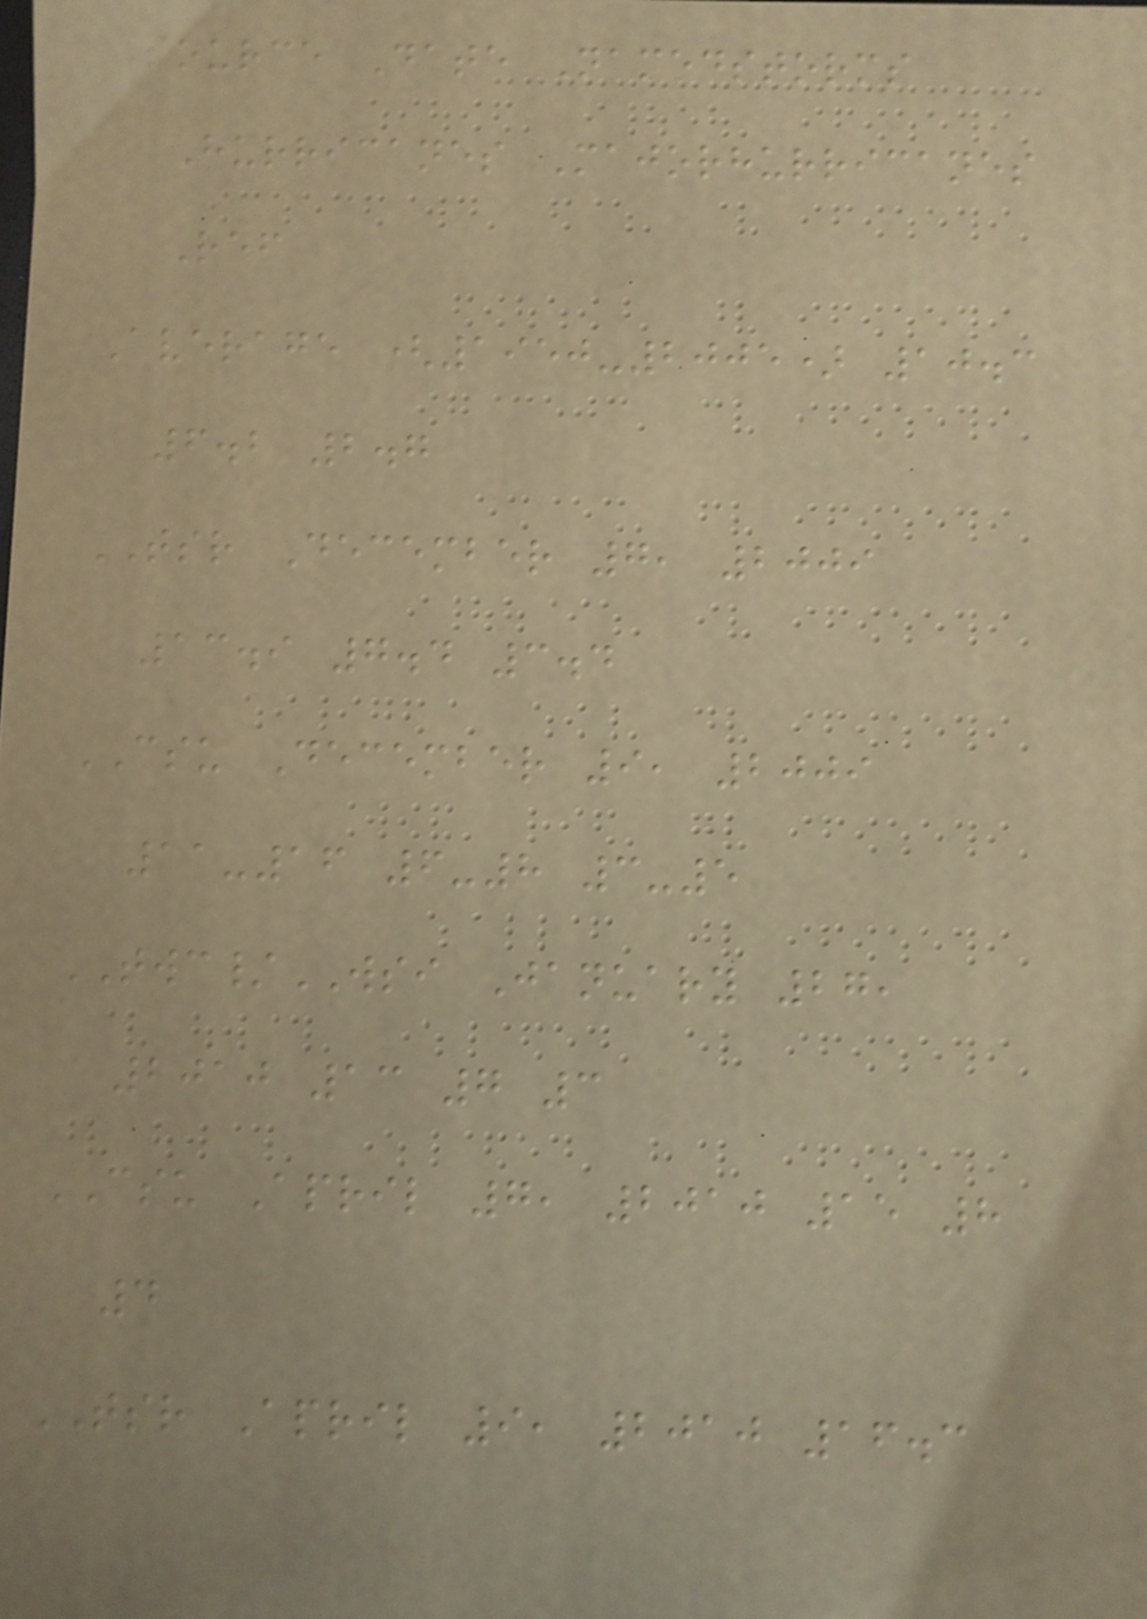Source Date Namedstorms
Hurricanes Majorhurricanes
Ref
Average (1950-2005) 10.3
6.2 2.7
TSR December 7, 2009
13.9 7.4 3.4
CSU December 9, 2009
11-16 6-8 3-5
TWC/WSI January 27,
2010 13 7 3
CSU April 7, 2010 15 8
4
TSR April 9, 2010 16.3
